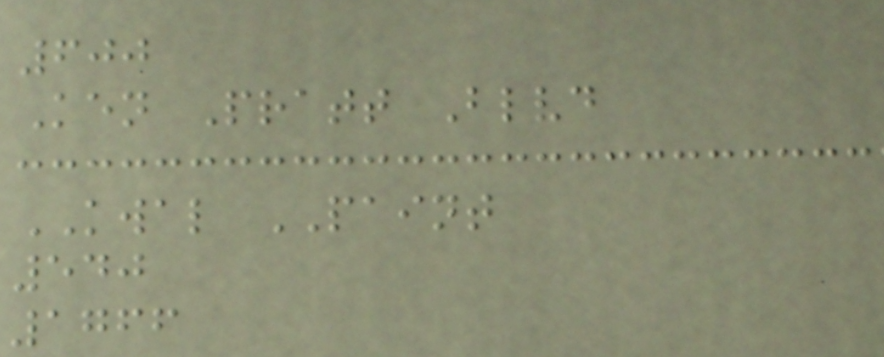600
Ken Pratt Blvd
KWAL PAINT
540
1766
